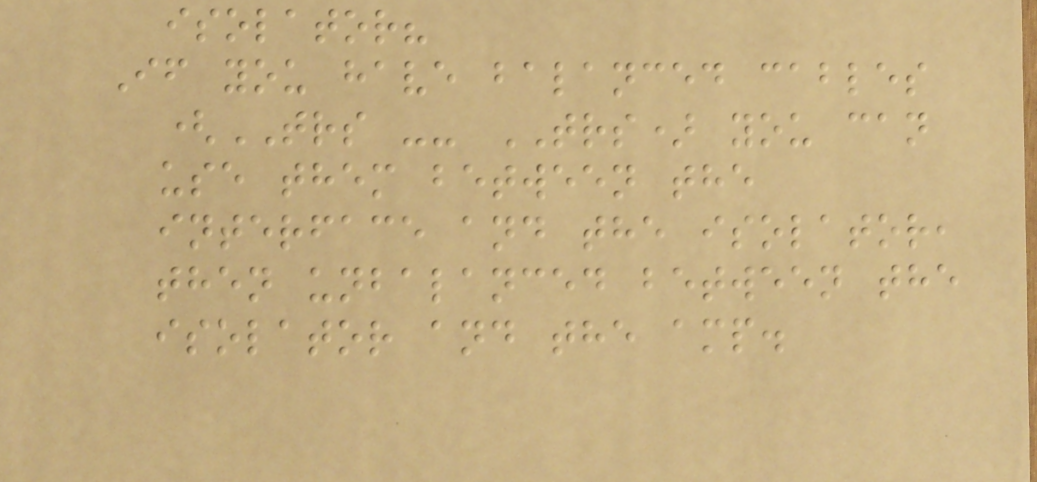isolator?
If you have balanced cables
(TRS -- TRS) you can
use them between the
interface and the isolator,
then unbalanced between the
isolator and the amp.
